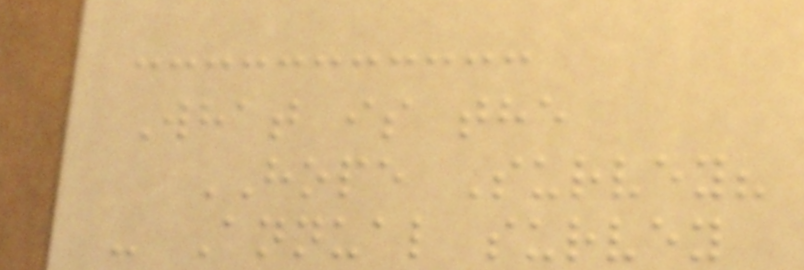What is the
HOPE Survey?
- Annual survey
